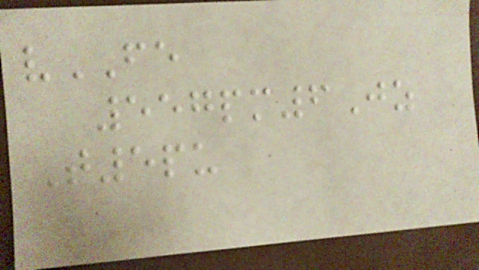vFE
557pm6Jz
T5pu
